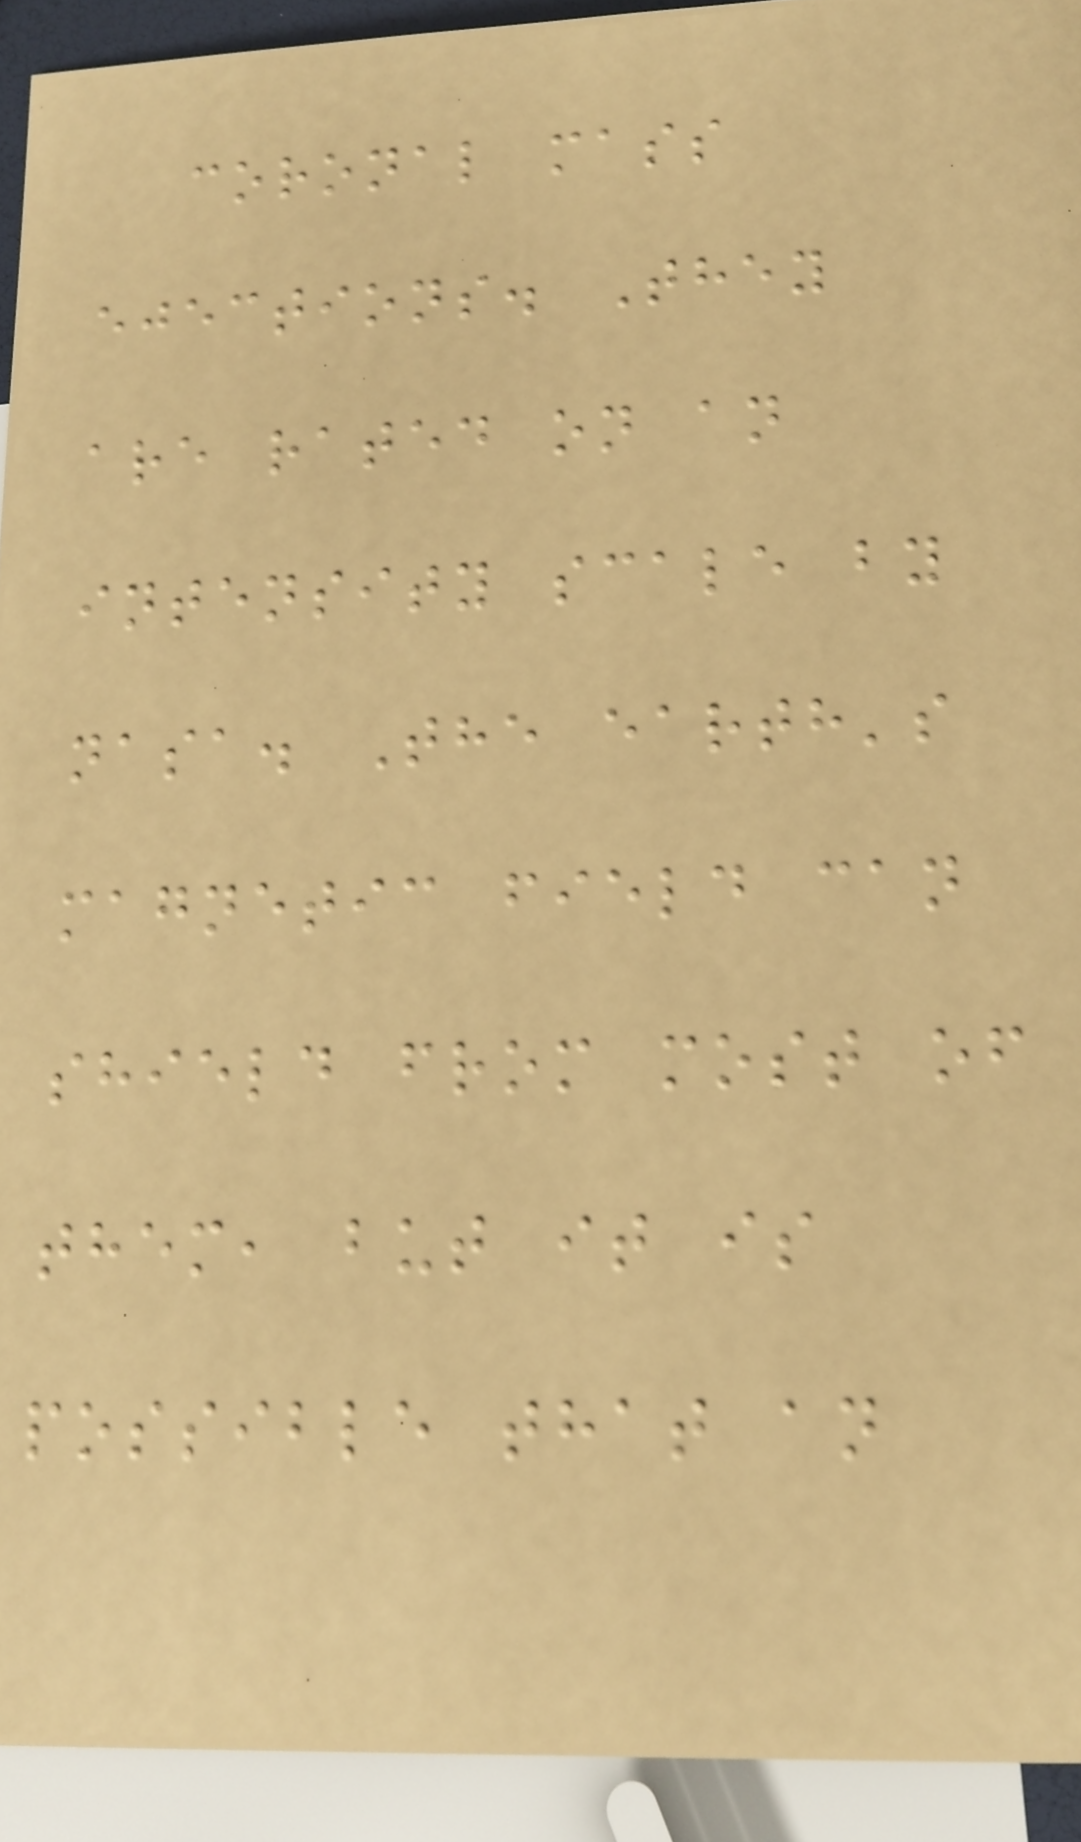coronal mass
ejections. They
are rated on an
intensity scale by
nasa. The earth's
magnetic field can
shield from most of
them, but it is
possible that an
